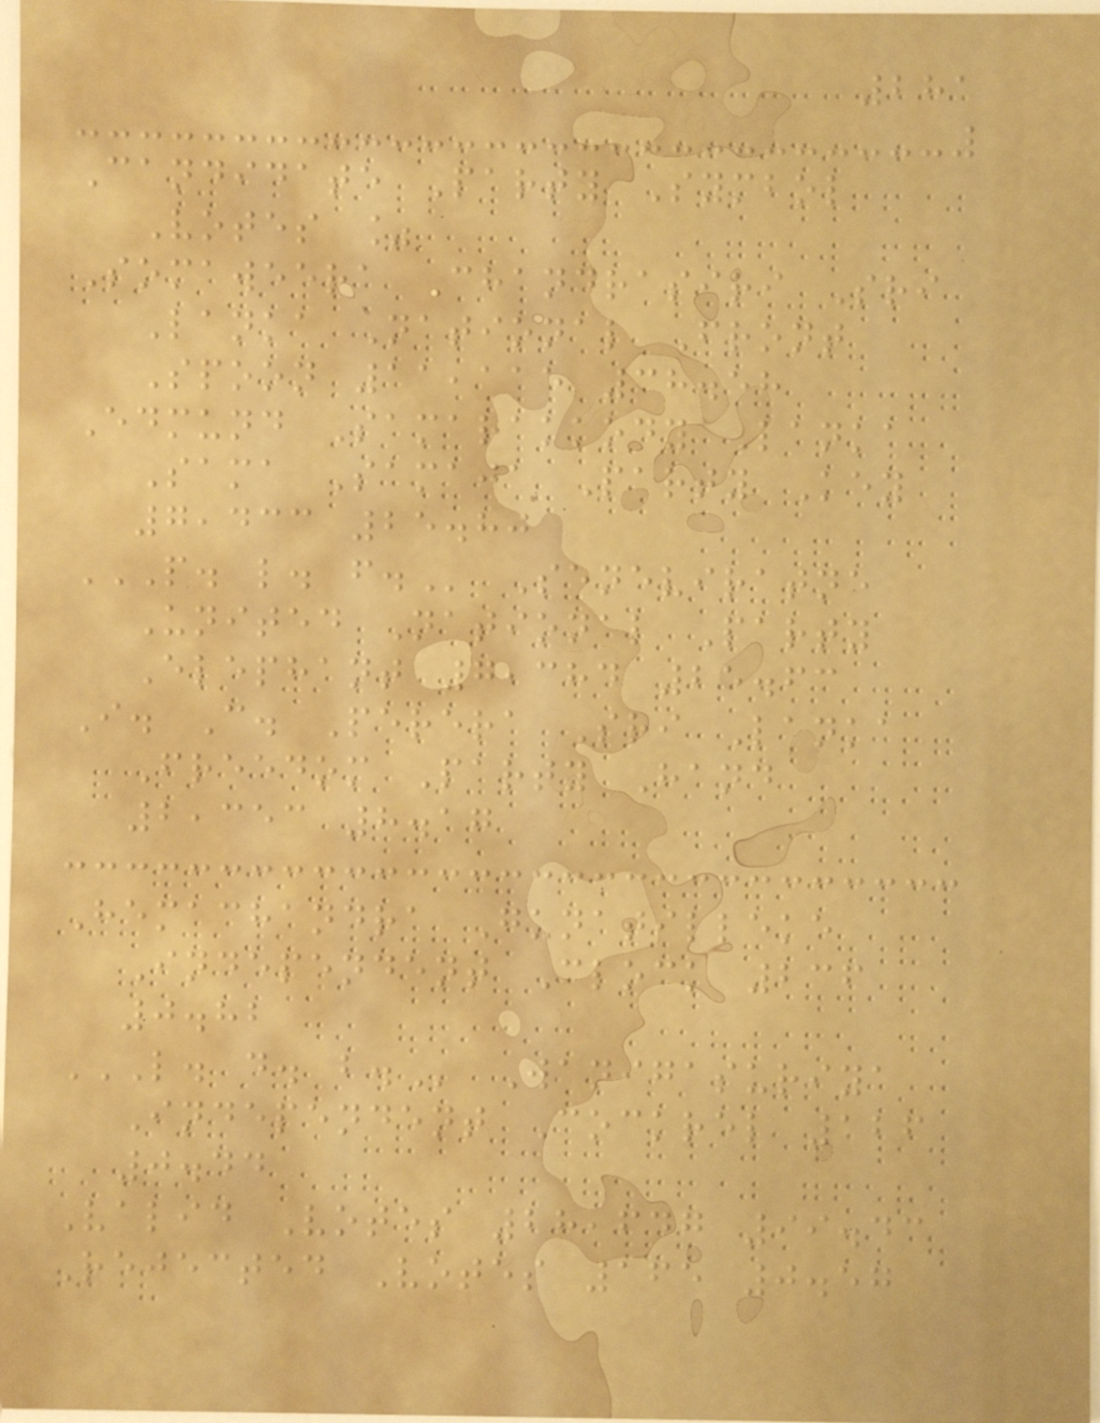281
Candidate Party Symbol
Votes %
Somaweera Chandrasiri Sri
Lanka National Front
Spoon 11,115 38.58
Edmund Samarakkody Lanka
Sama Samaja Party Key
7,433 25.80
P. L. F. Seneviratne
United National Party
Elephant 7,384 25.63
I. C. Perera Sri Lanka
Freedom Party Hand
2,353 8.17
Hemachandra Gunatilleke
Independent Clock 236
0.82
L. D. B. Wanigasuriya
Independent Cockrel 126
0.44
Valid Votes 28,647 99.43
Rejected Votes 165 0.57
